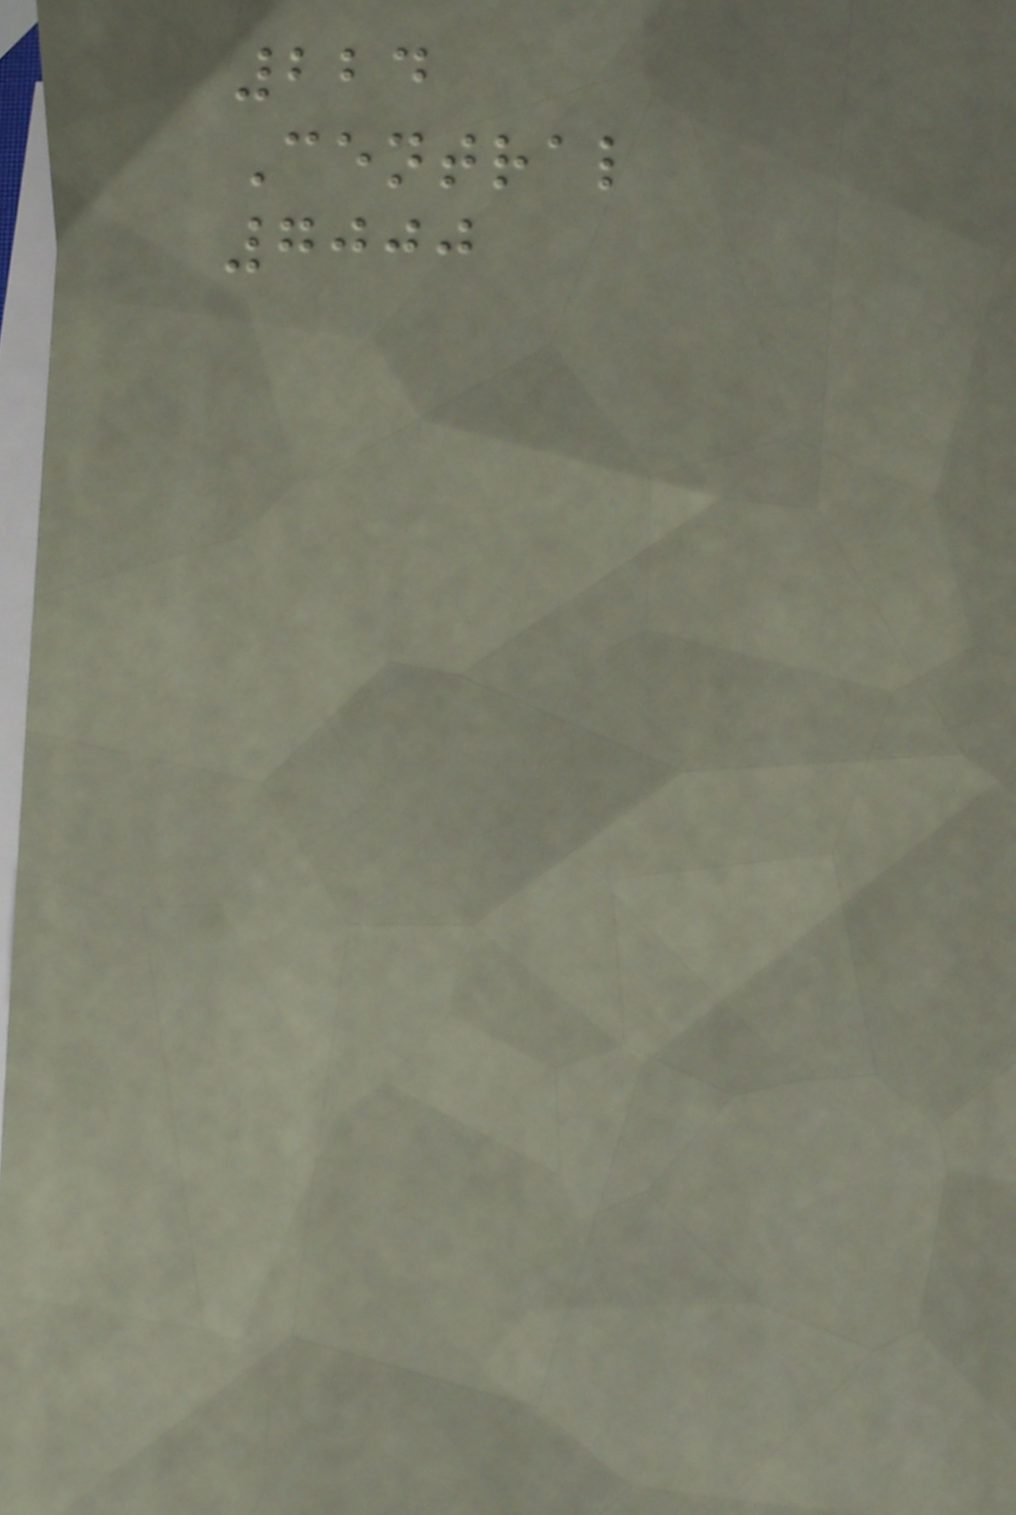224
Central
7000
